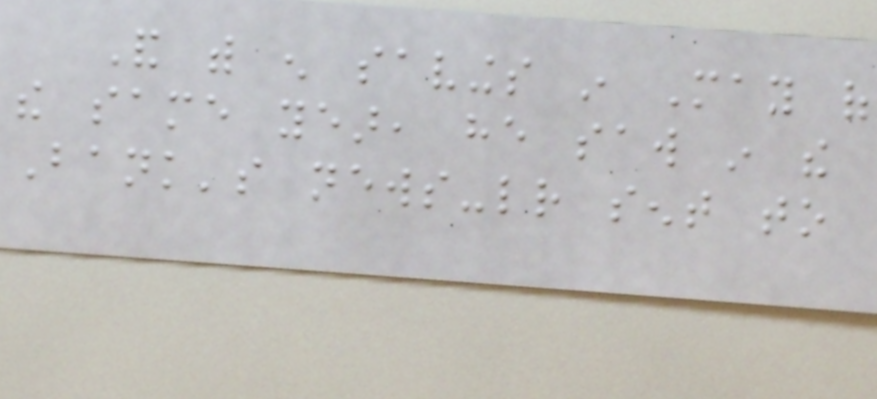And with enough savings in May of
the same year, he saw in the
Bank's news-letter sent to
